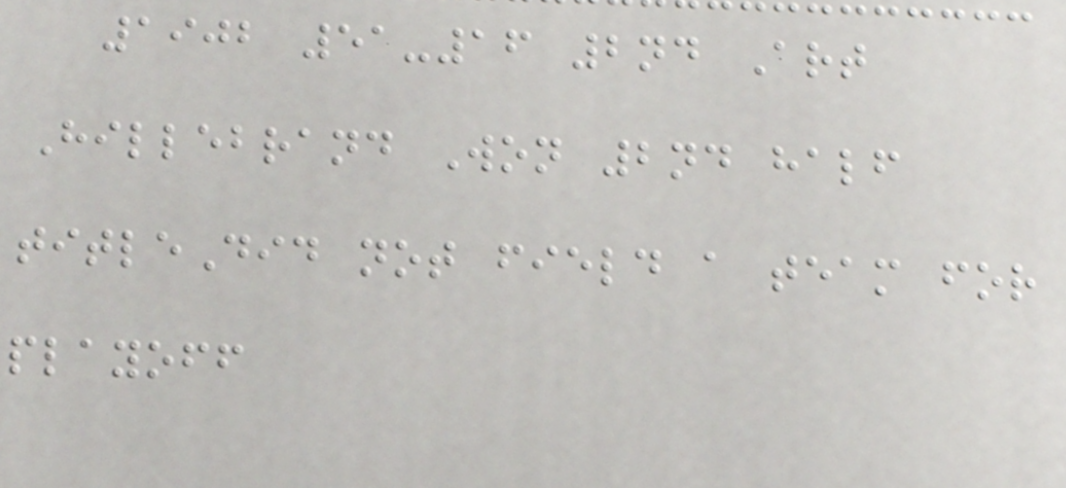1902 51-16 2nd Art
Hillebrand Won 2nd half
titleDid not field a team for
playoff
